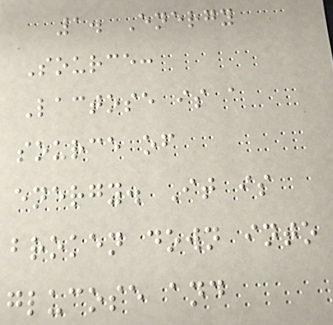1. Energy
Source:
Lactose is a
source of
energy. It is
broken down into
glucose and
